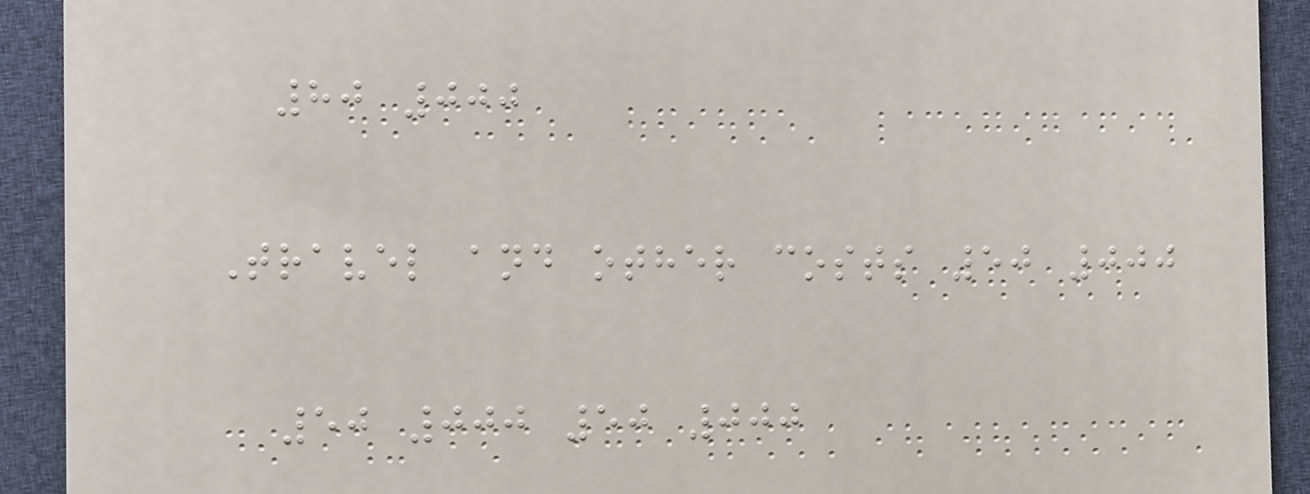80 000
Travel and other costs 50 000
50 000 50 000
